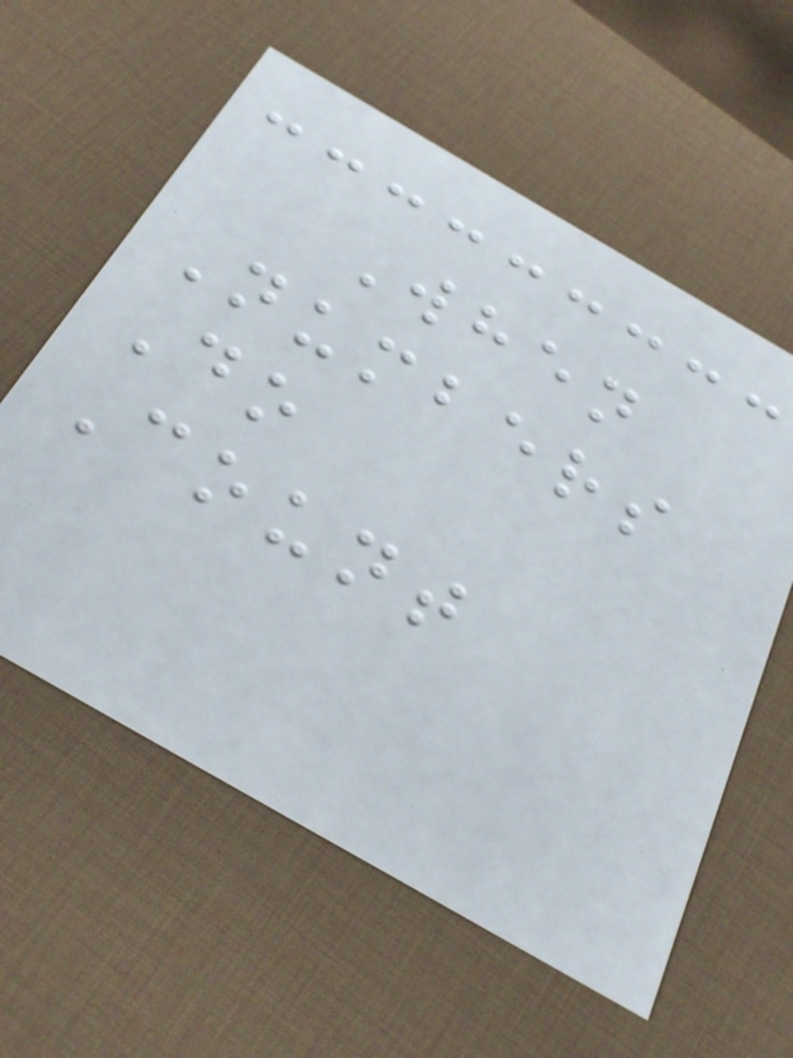When
Numbers
Do
Count
